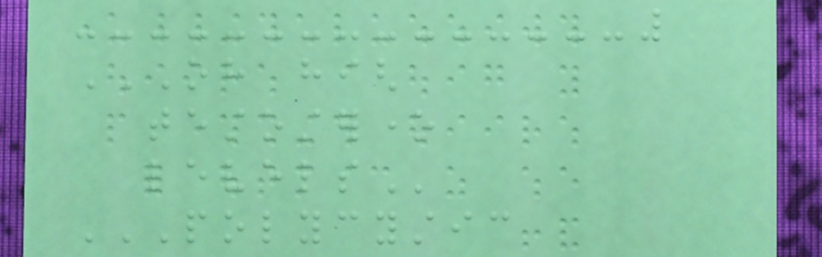OH HIGH
TESTOSTERONE
LEVELS
POLYCYSTIC
